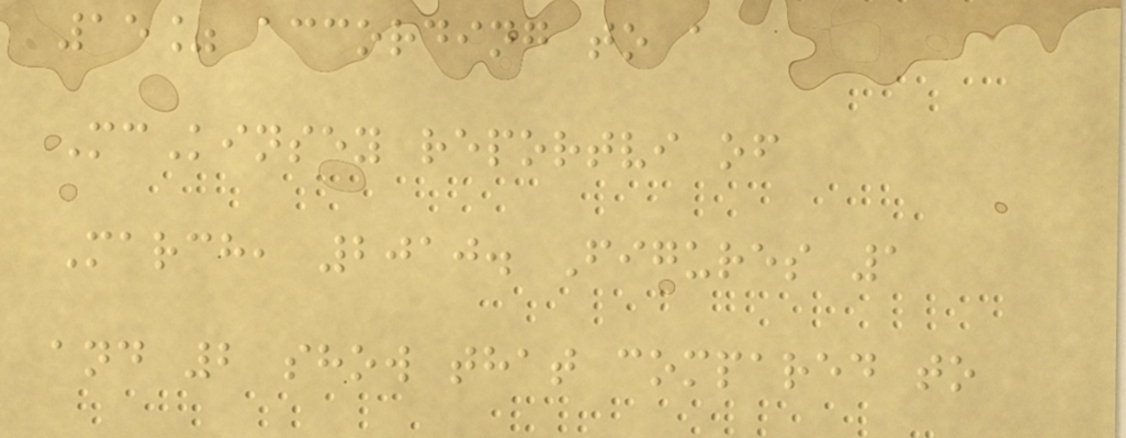15% according to a
McKinsey reportvi of
March, 2010. Figures 1
and 2 show that compared to
